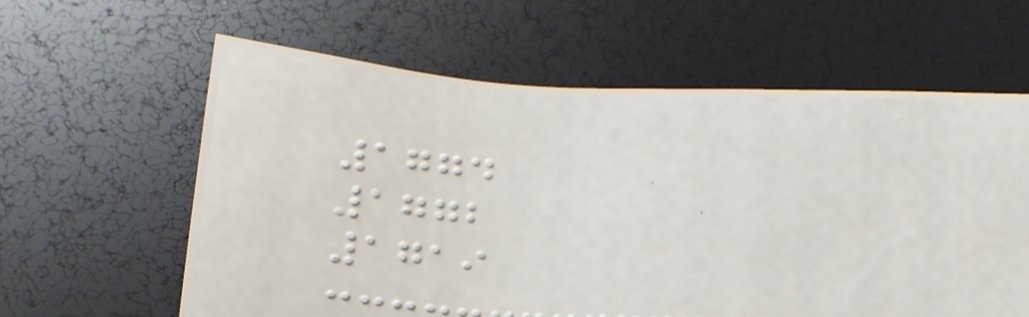1774
1772
1719
